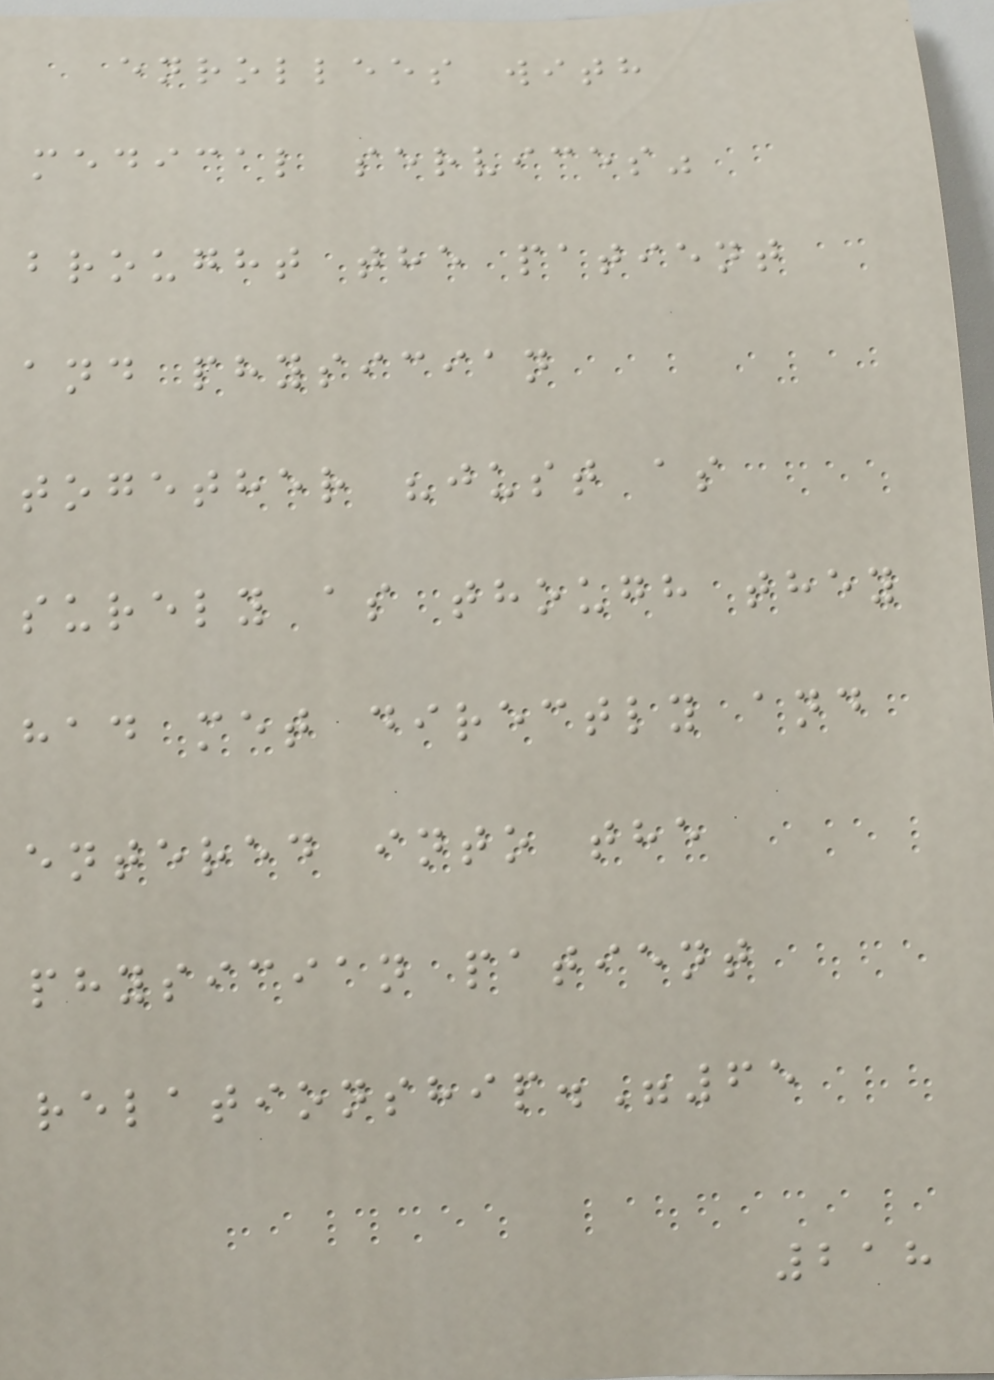enrollees with
medical services"
brought the patient
and physician
together "just as
surely as though they
had met directly and
entered into the
physician patient
relationship."65
218
